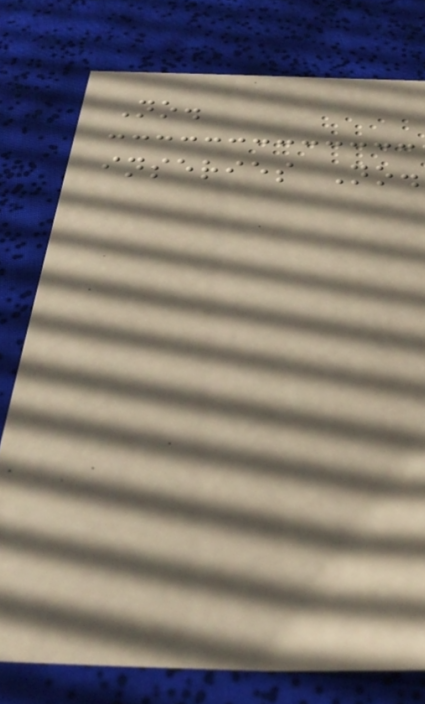No.
inseries No.
